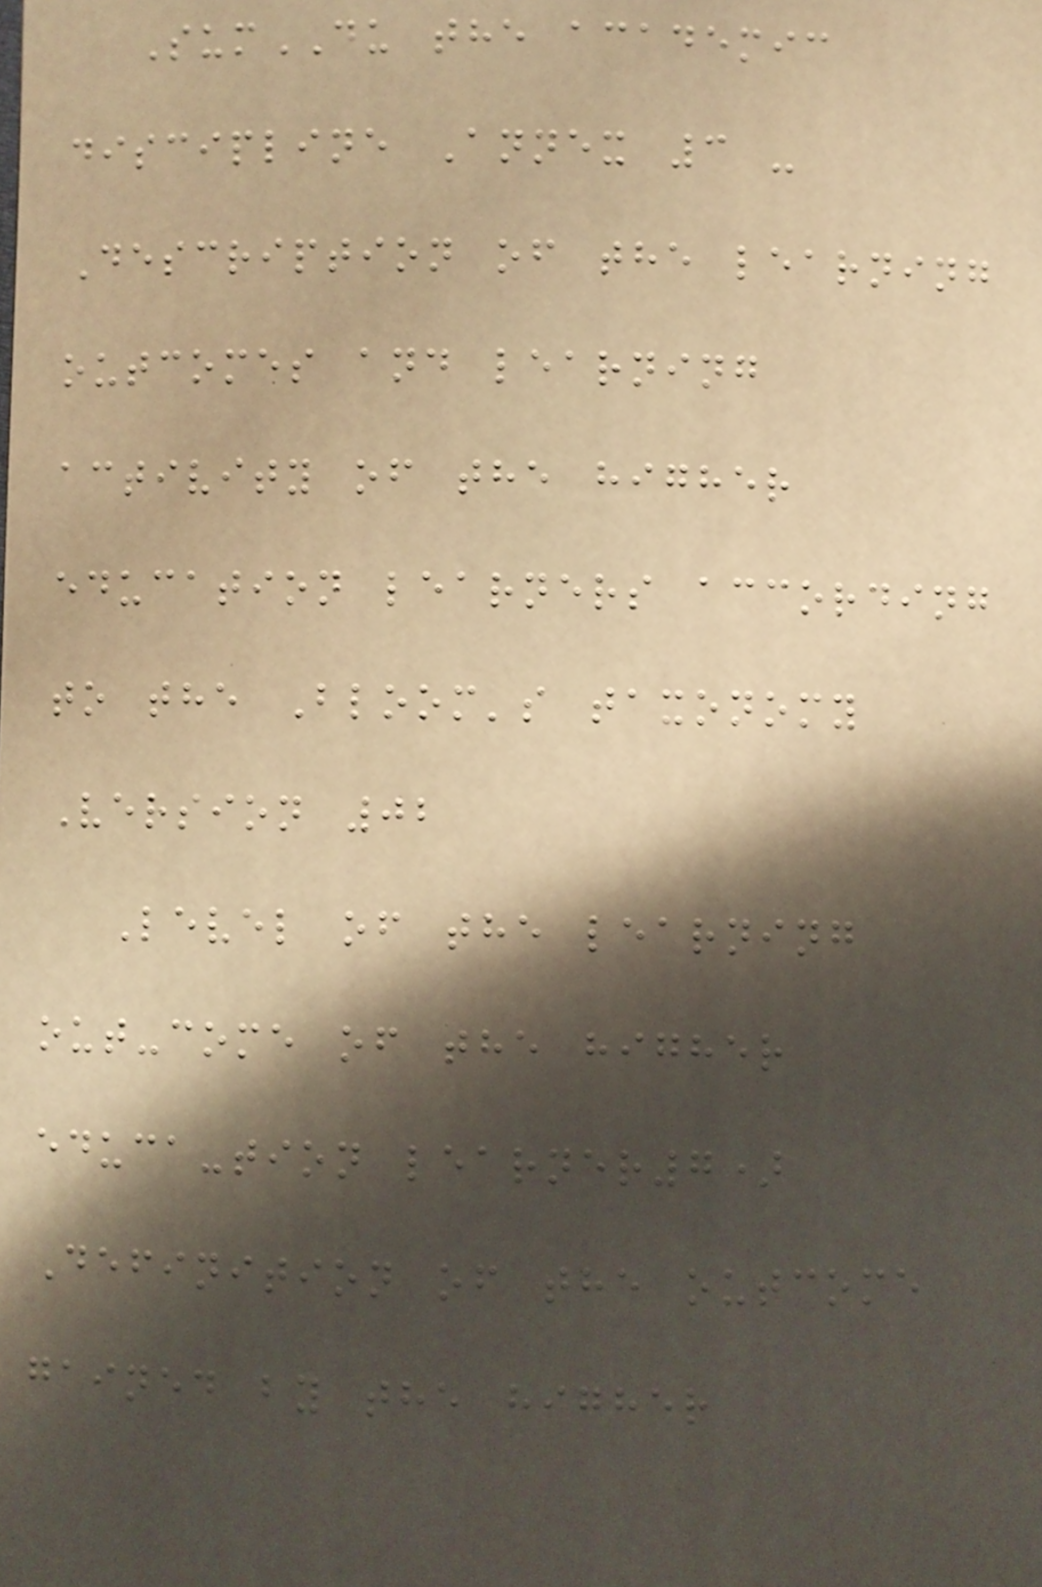SumDU the academic
discipline Annex 3 -
Description of the learning
outcomes and learning
activity of the higher
education learners according
to the Bloom's taxonomy
Version 02
Level of the learning
out-come of the higher
educa-tion learner7)
Definition of the outcome
gained by the higher
